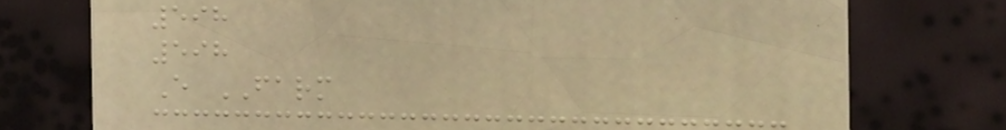598
598
E FARM
